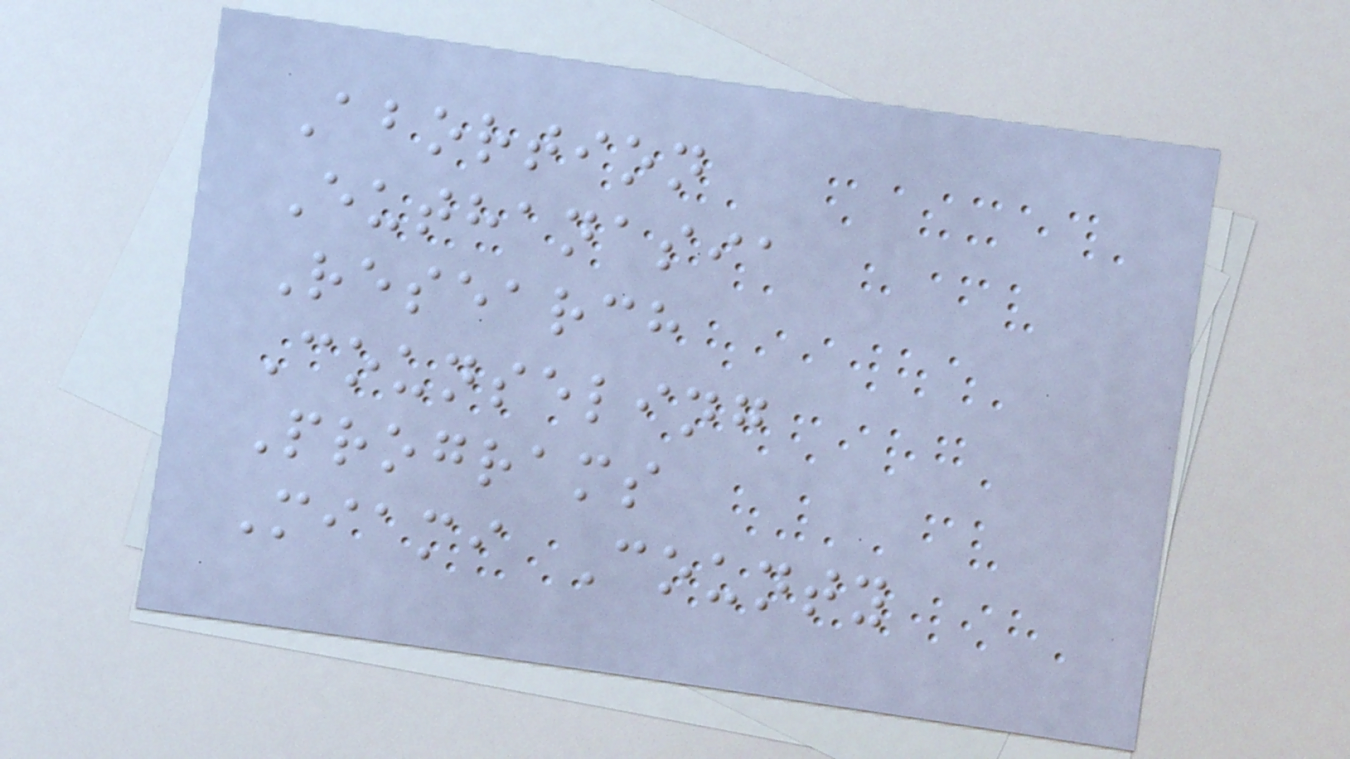Abortion
Euthanasia
Research
Counseling
Programs
Miami County
